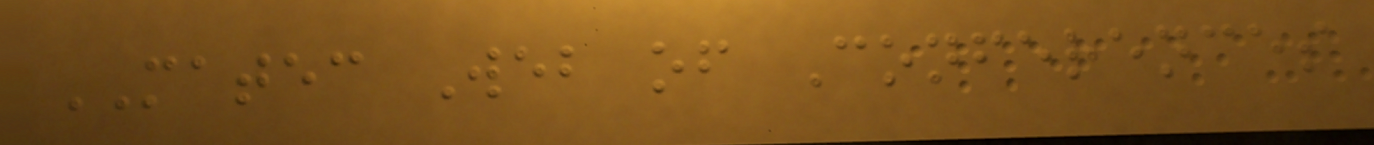MATEC Web of Conferences
